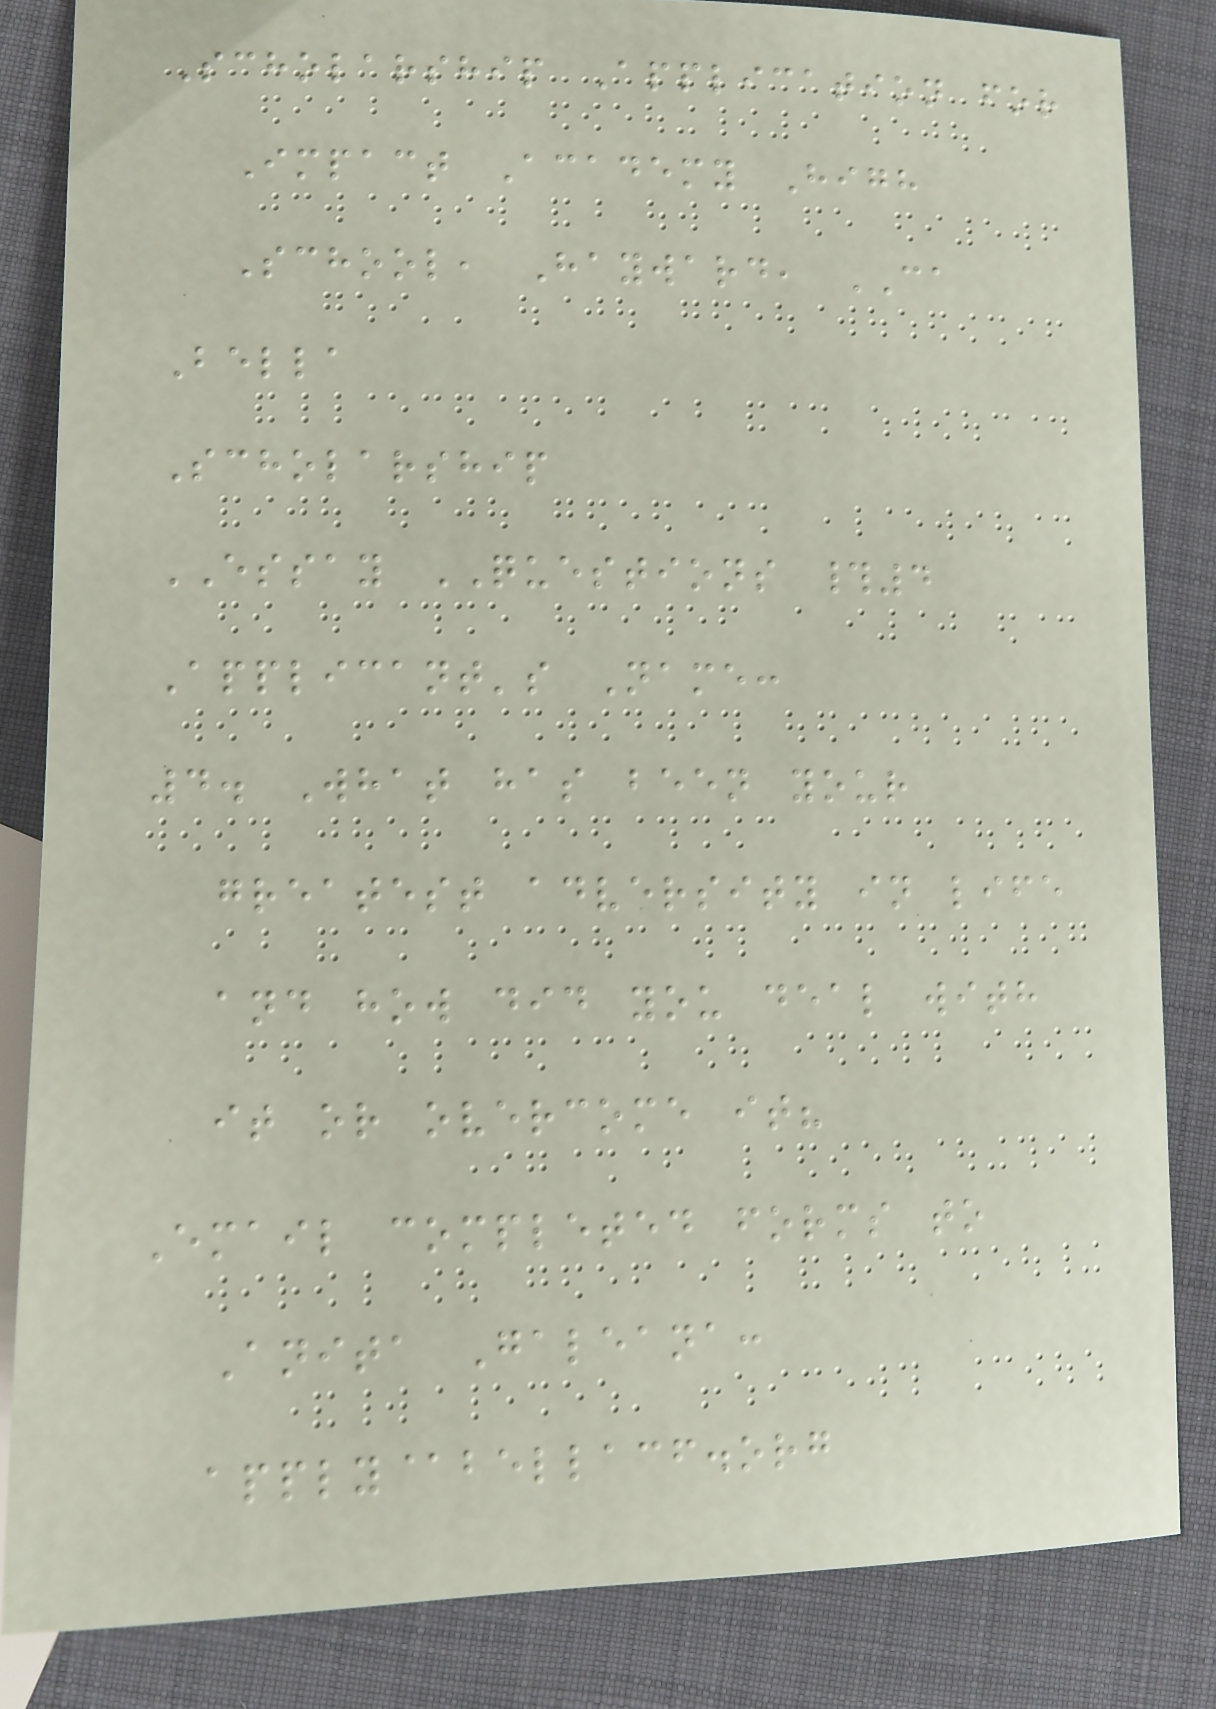Scholarship Application for
Impact Academy High
School, Hayward, CA
Bella
Scholarship
ESSAY QUESTIONS #4
Applicant's Name:
4. What has been your
greatest adversity in life
and how did you deal with
it or overcome it?
Email completed forms to
Anita Galeana:
apply@bellacf.org
